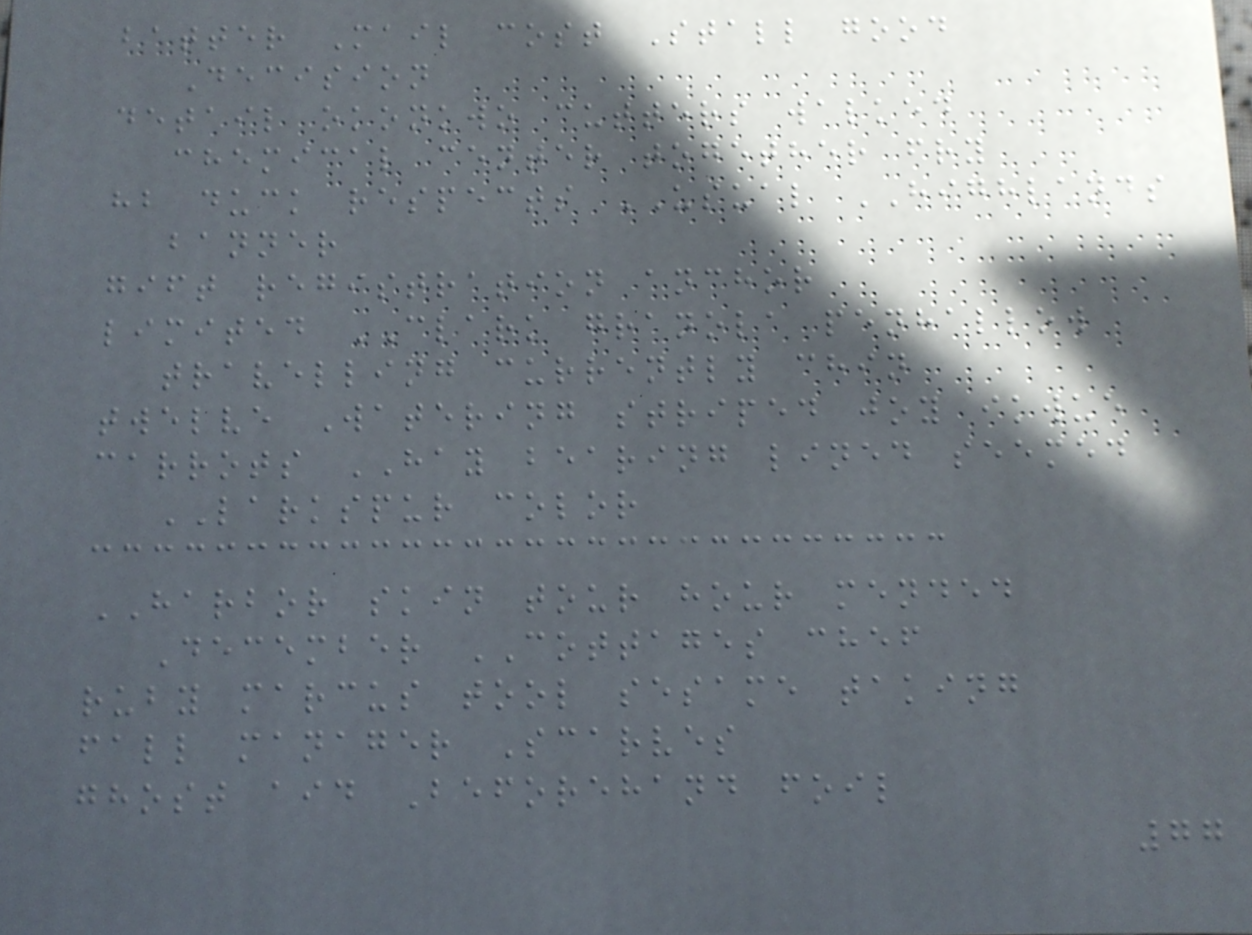batter Mail cost Stall good
Decision
detail okonkwo cutters walked
chemical center together fry
hb duck respects USUAL HIGHLANDS
banner
gift registration anchor
limited CLARK granola penhallow
travelling currently chin
twelve Watering striped joy ikwue
carrots HAY bearing lined seemed
LARKSPUR color
HARBOR skin tour hour mended
December COTTAGES chef
ruby marcus tool sesame taking
fall manager Scarves
ghost aid Beforehand foil
77
